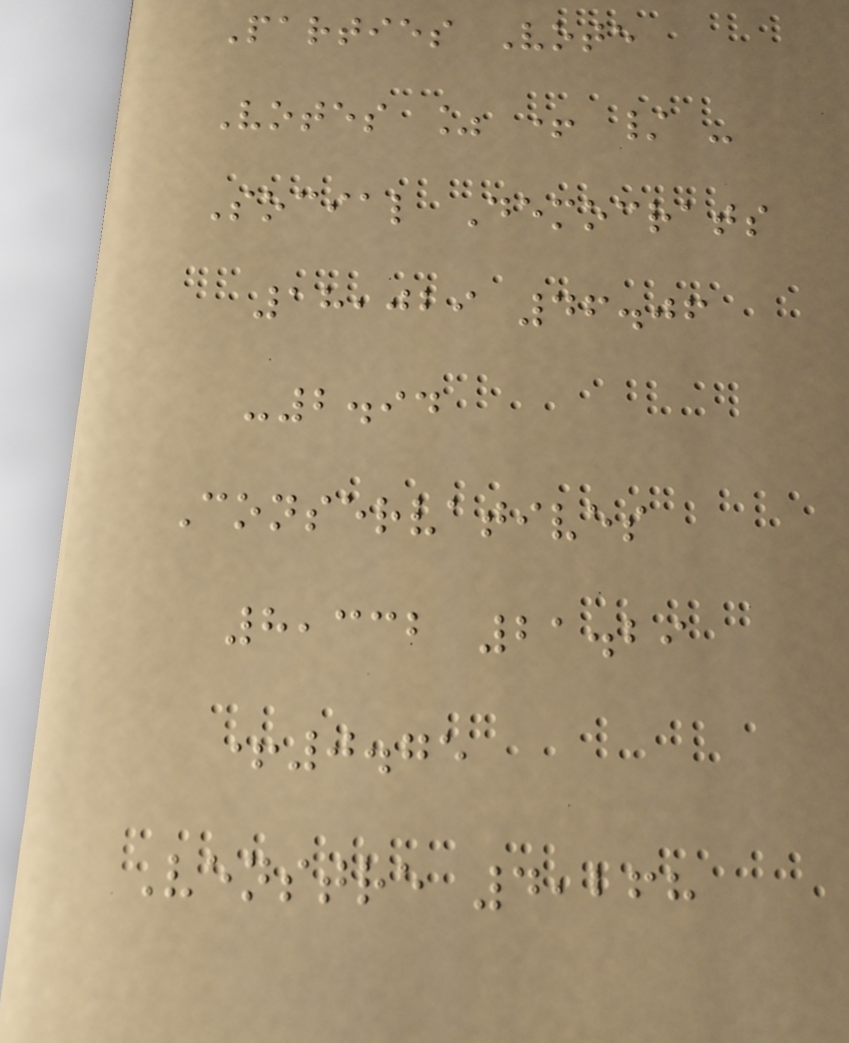Parties Vote
Votes % + / -
Social Democrats
18,029 46.06
-2.94
Conservatives
8,332 21.29
+0.75
Venstre 4,268
